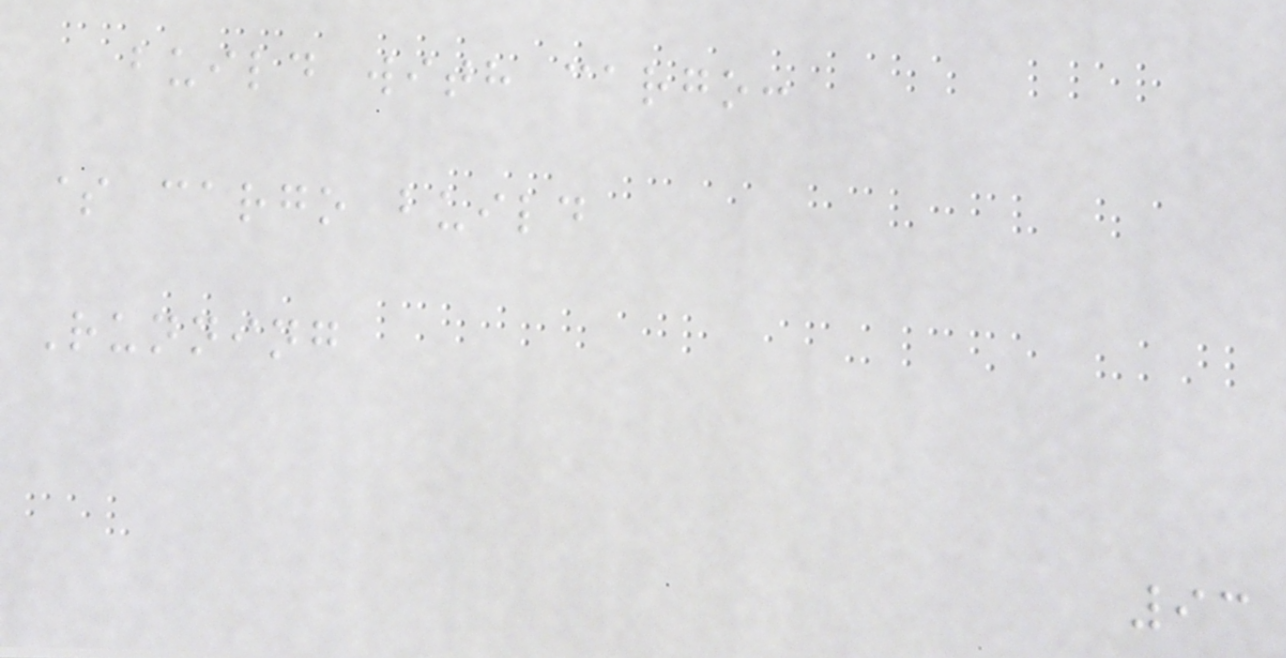build with cargo:
$ cargo build
Running
93
